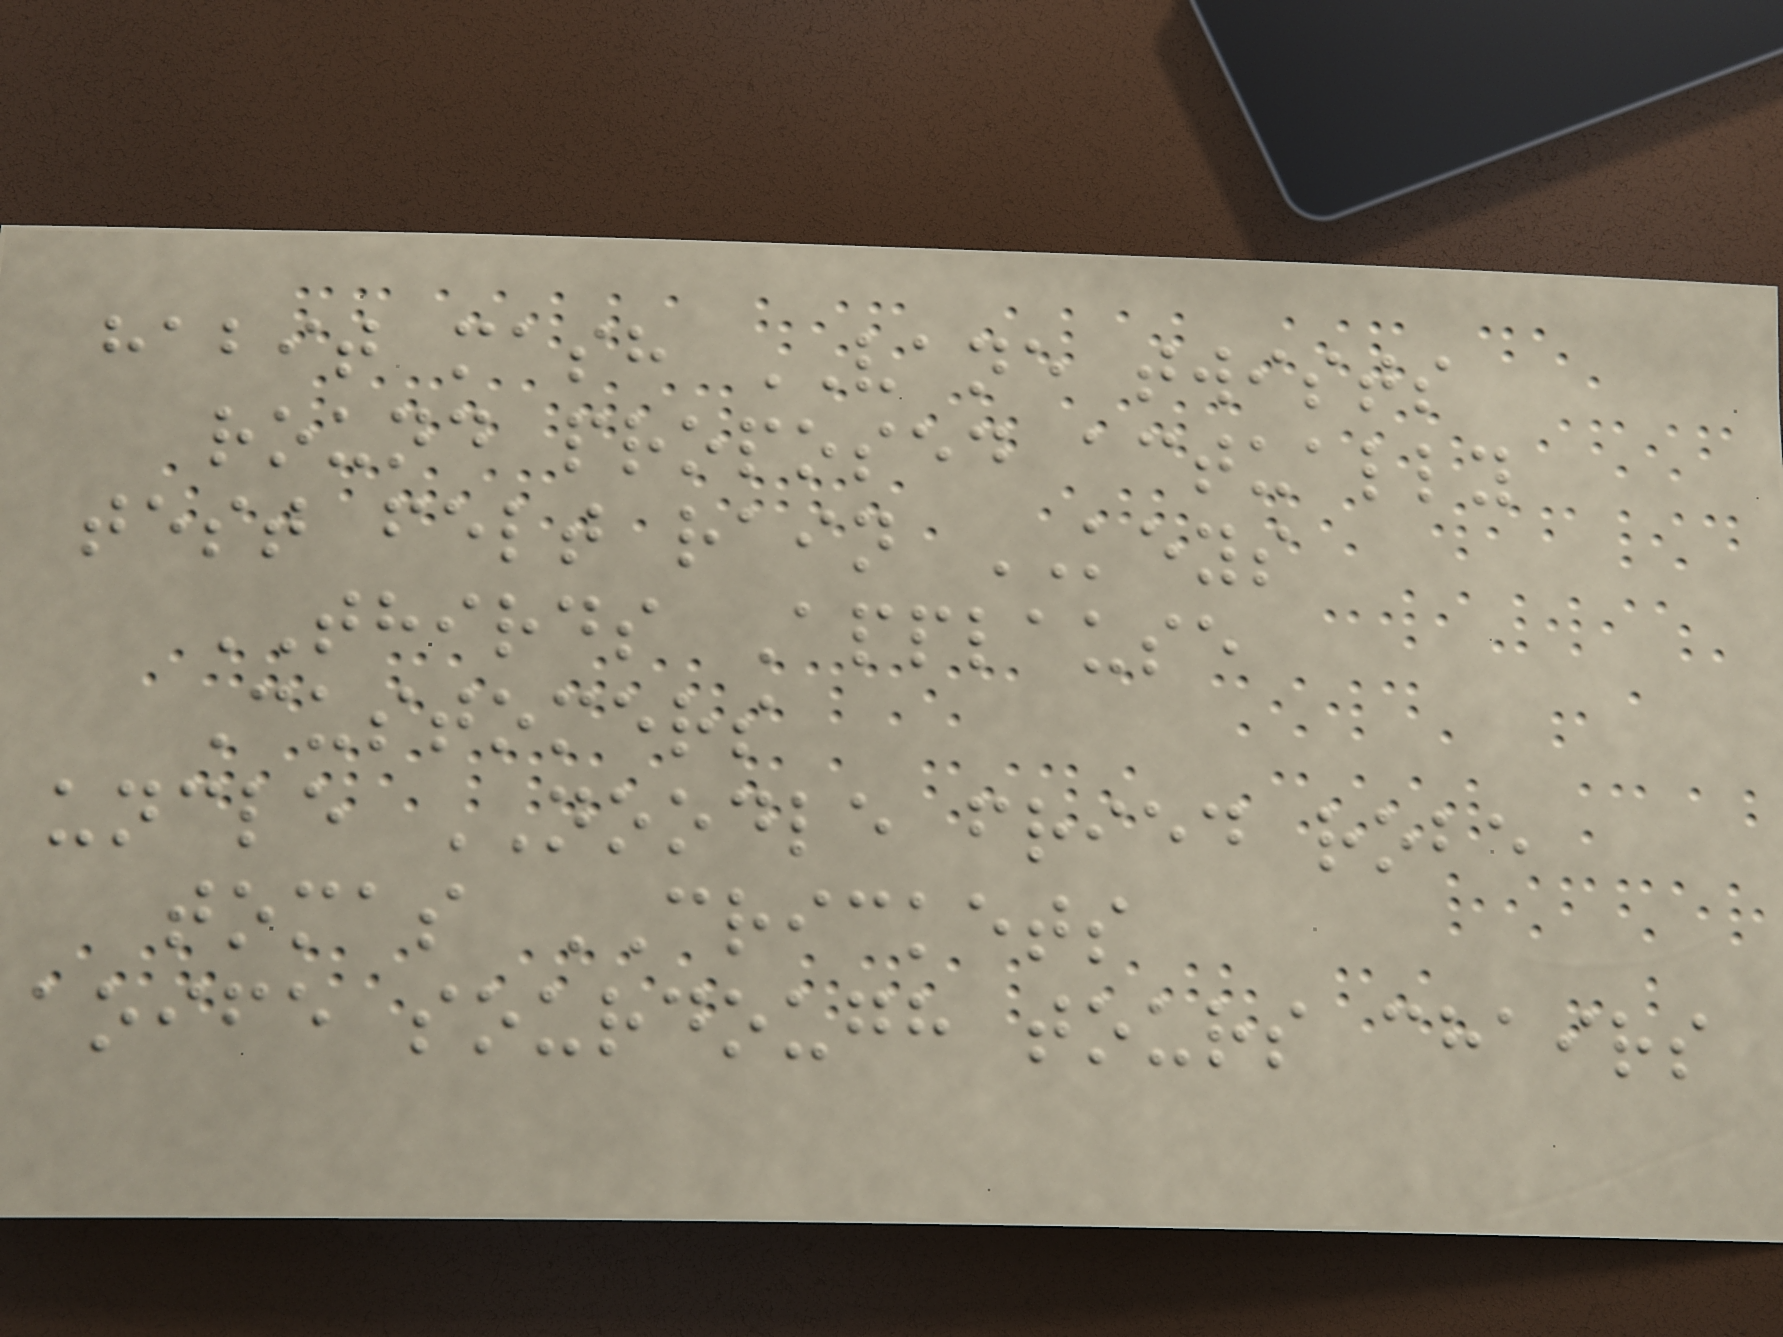habit mash VANE twists
round proposed actually
test felt rain KEYS
THIRDS Applause
Customers
uncle NOODLE fried robe
tomas CRICKETS
aoife sourdough tours chairs
